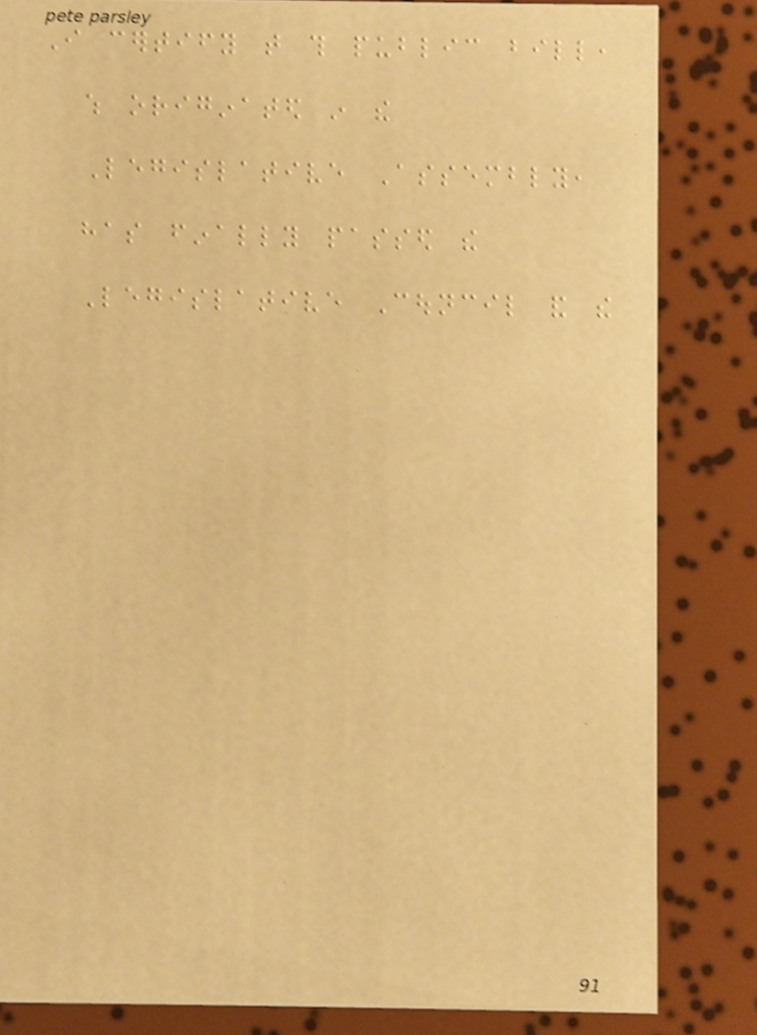I certify that this public bill,
which originated in the
Legislative Assembly,
has finally passed the
Legislative Council and the
